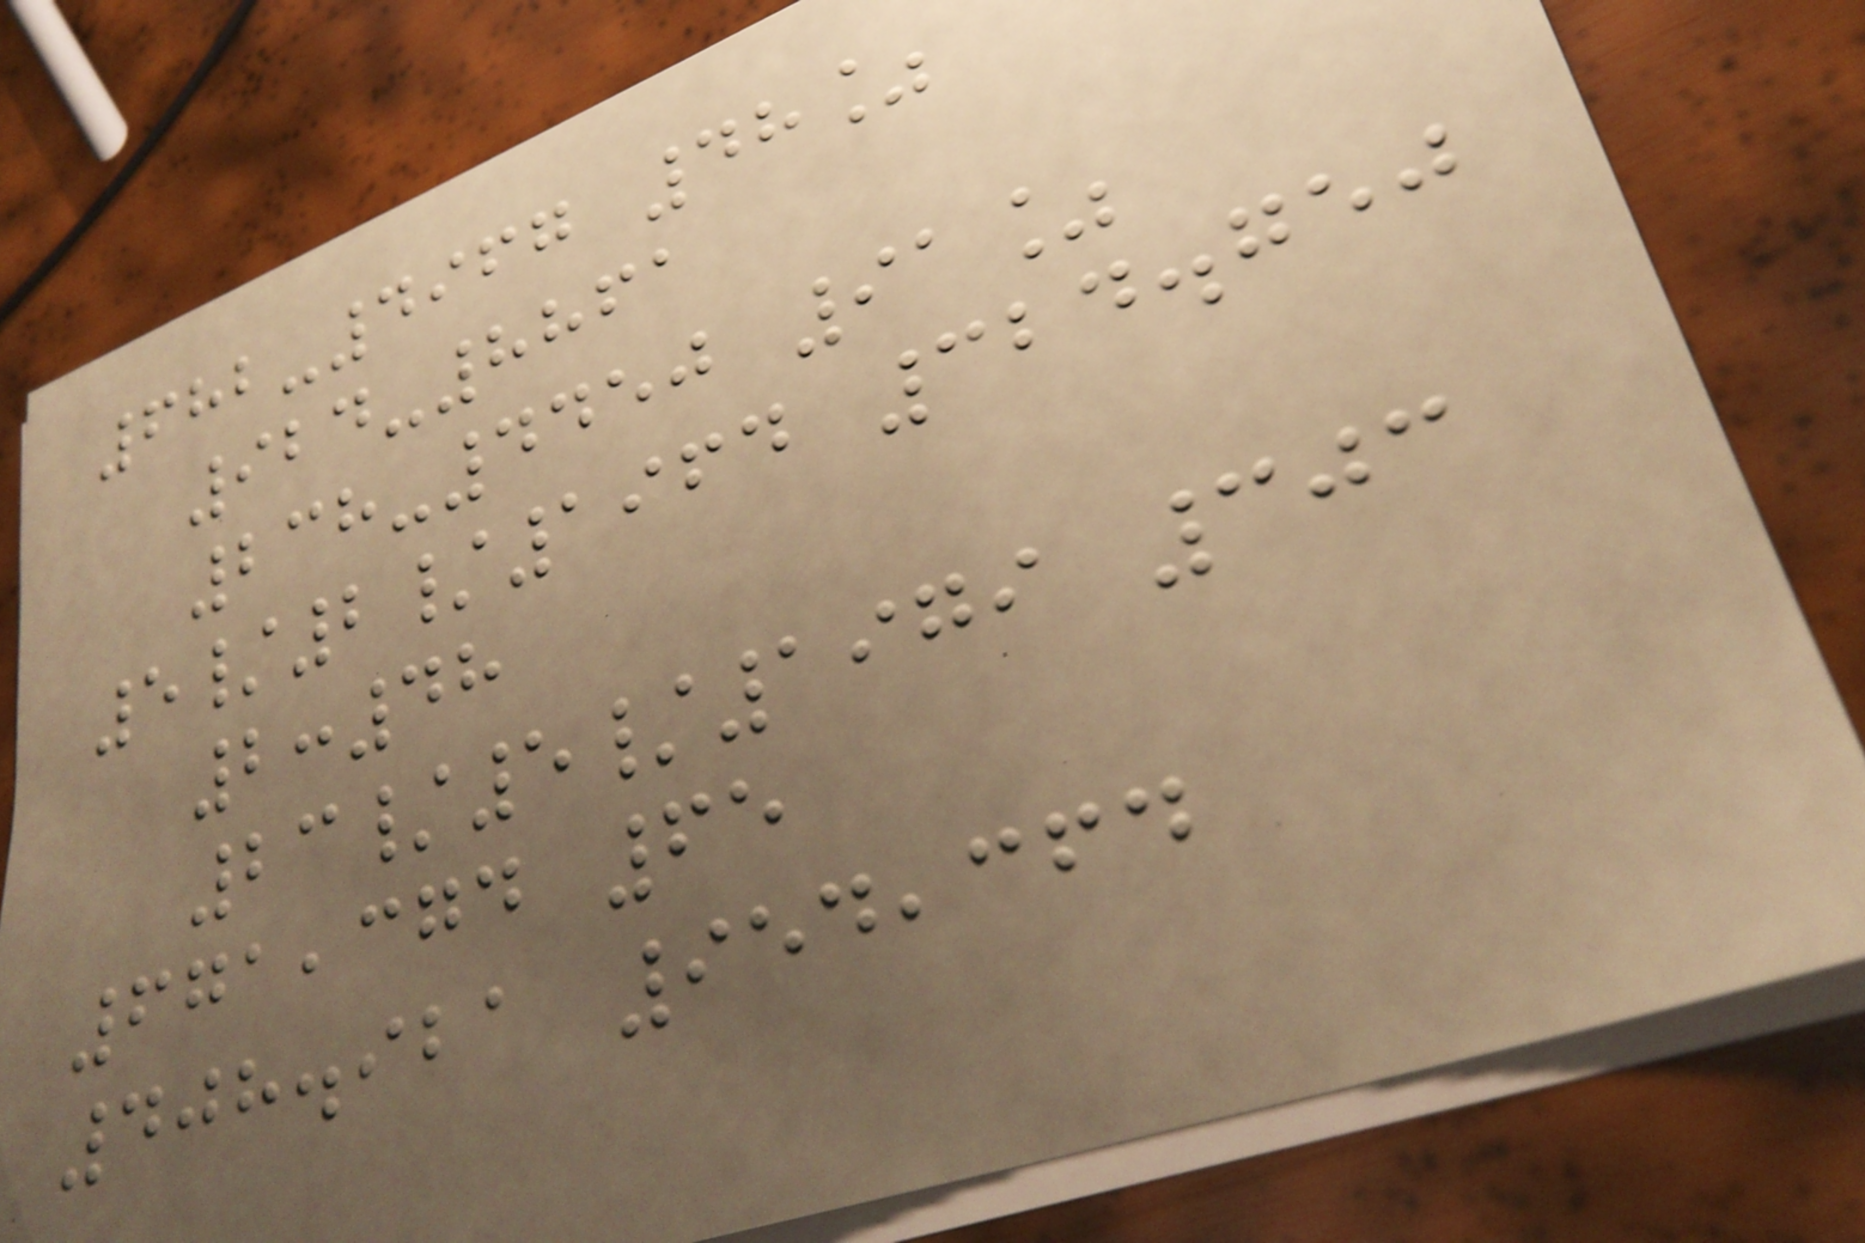682-4967 48%
924-8861
238-4450 91%
5/2/1964 324.750
2:48
23/5/1979 303
671,374 65
408.921 954,364
